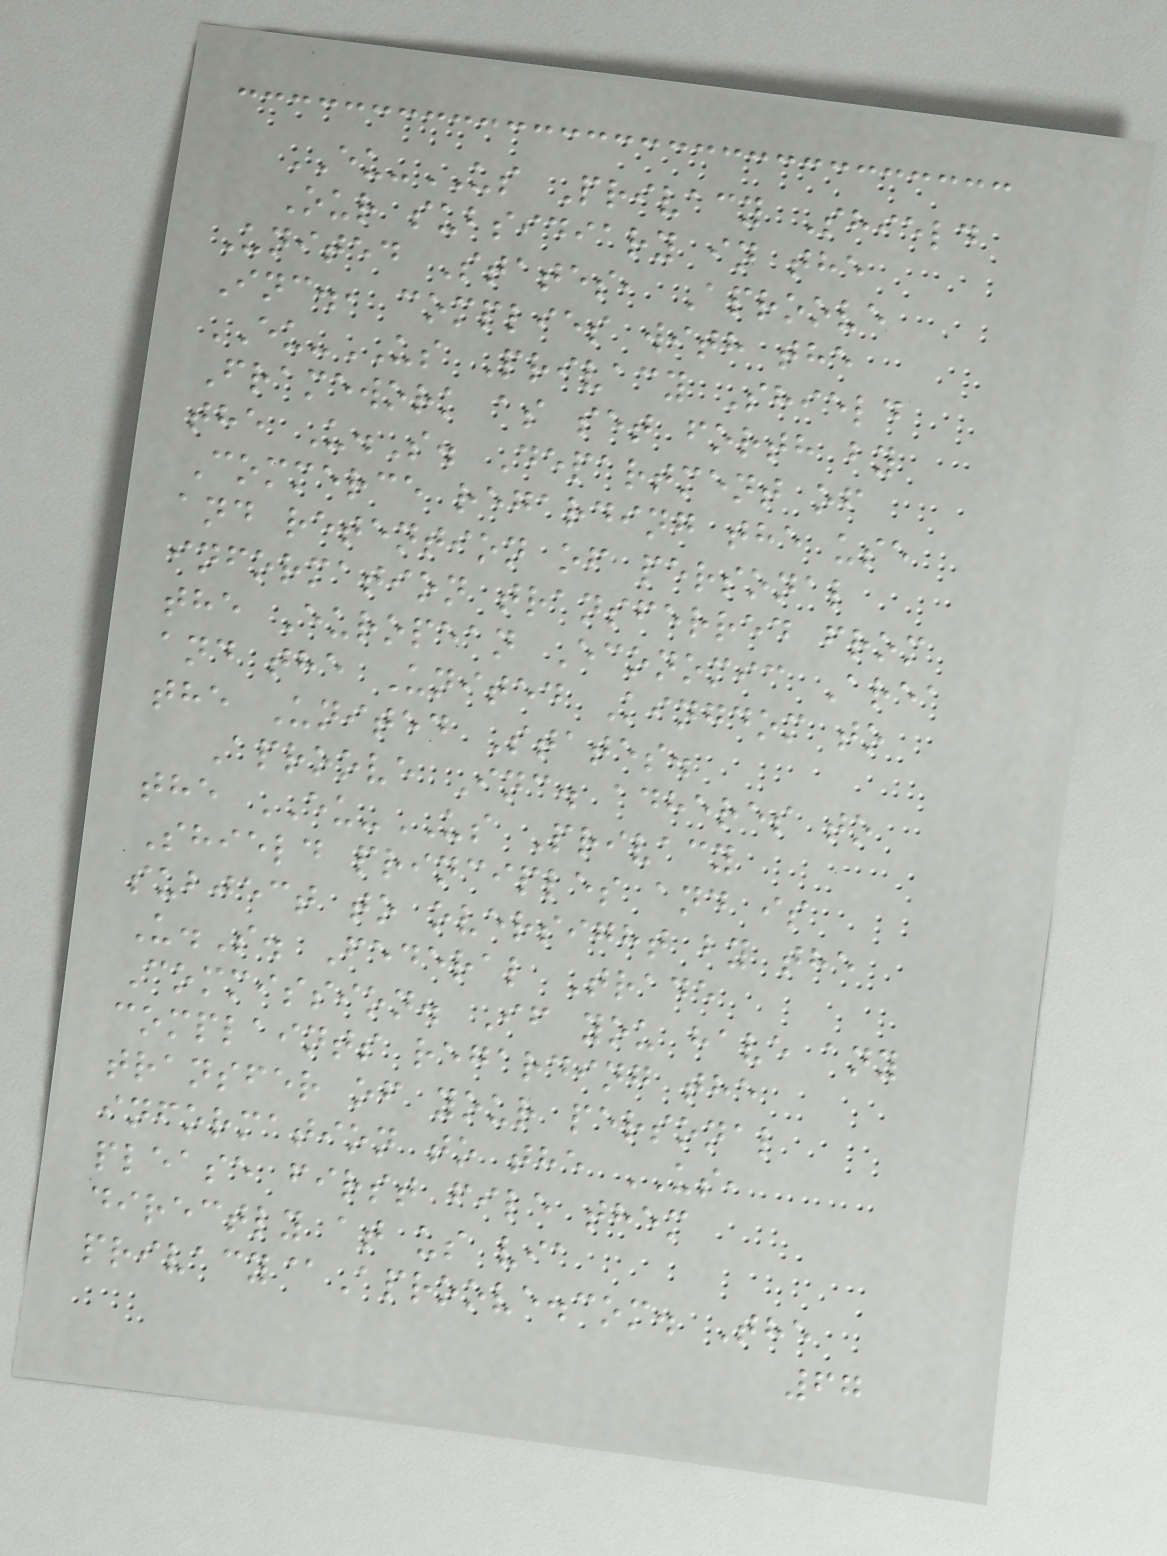EU-US Privacy Shield
Our subsidiary in the
United States, Aproove
Inc., complies with the
EU-US Privacy Shield
Framework as set forth by
the U.S. Department of
Commerce regarding the use
and retention of personal
information transferred from
the European Economic Area
and the United Kingdom to
the United States.
Aproove Inc. adheres to
the EU-US Privacy
Shield principles and is
subject to oversight by the
U.S. Federal Trade
Commission. If you have any
complaints regarding the
transfer of your personal
information to the US,
please first file them
directly at us via
privacy@Aproove.com. The
67
